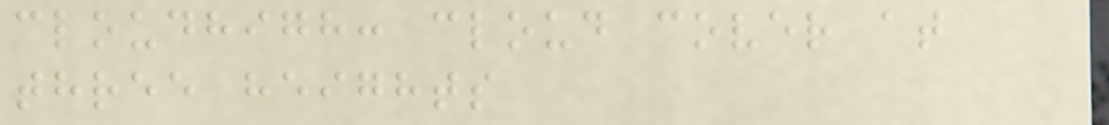cloudhigh: cloud cover at
three heights
